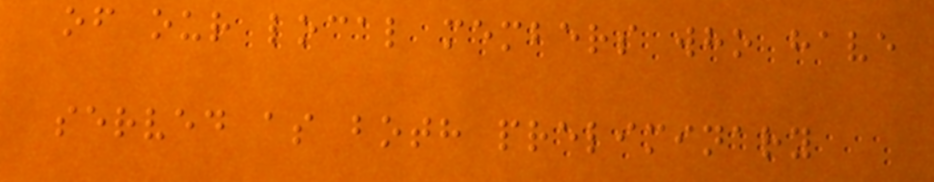of our local members who have
served as both preliminary
